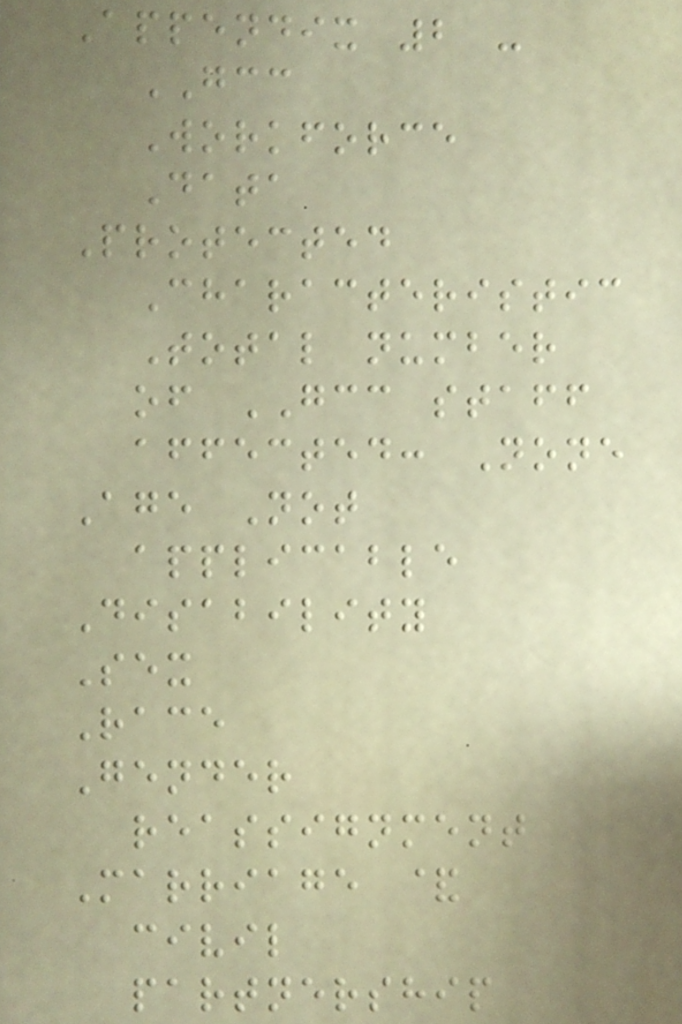Appendix 2 -
GCC
Workforce
Data
Protected
Characteristic
Total number
of GCC staff
affected: None
Age Not
applicable
Disability
Sex
Race
Gender
reassignment
Marriage &
civil
partnership
